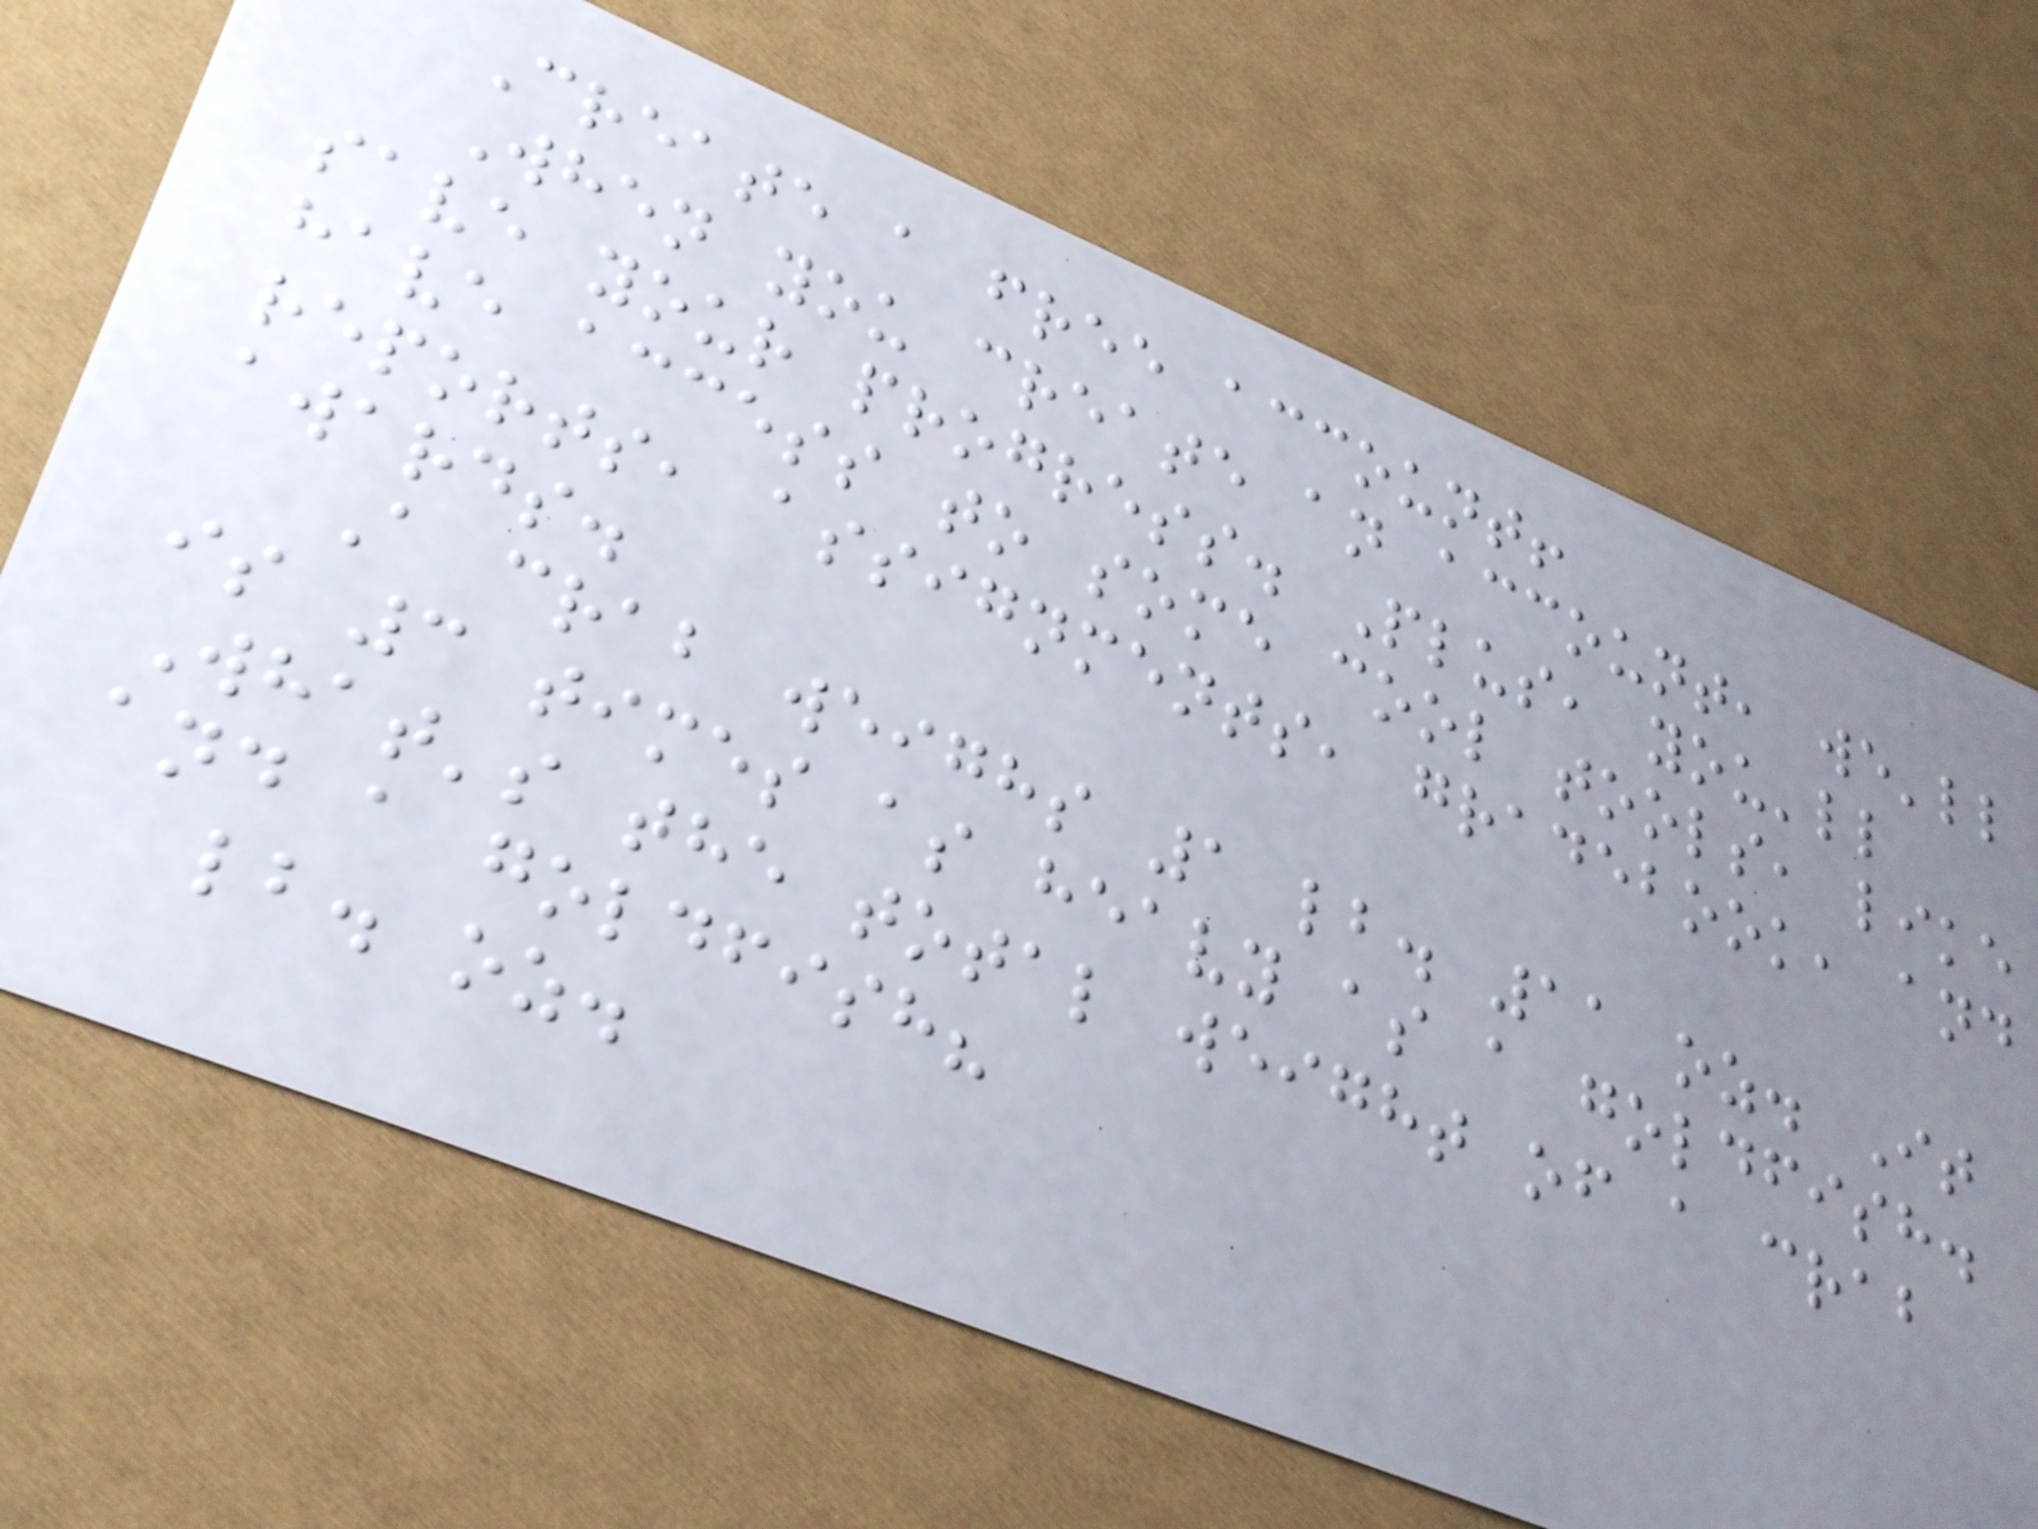Create a free account!
When you create an account, we'll
save your progress. Plus, you'll
have access to some cool tools, like
reports, assignments, gradebook, and
awards.
A crab weighs 1 lb. 11 oz. It
is 3 times as heavy as a goldfish.
What's the total weight of a crab
and a goldfish?
lb. oz.
